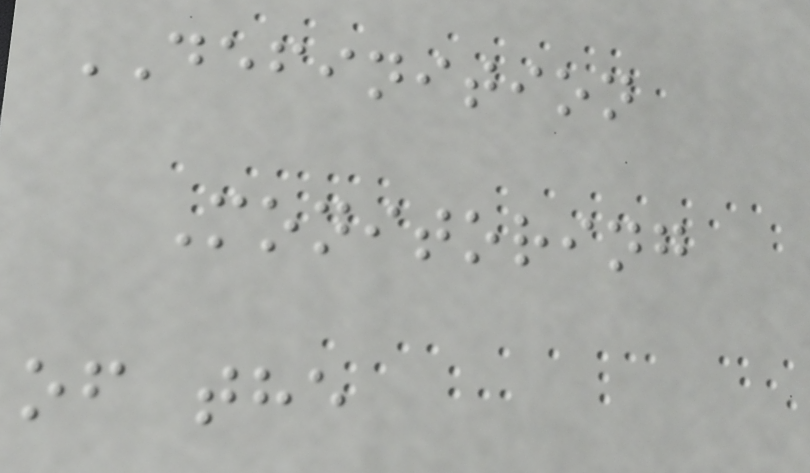DEFINITION
Monitoring
of the
